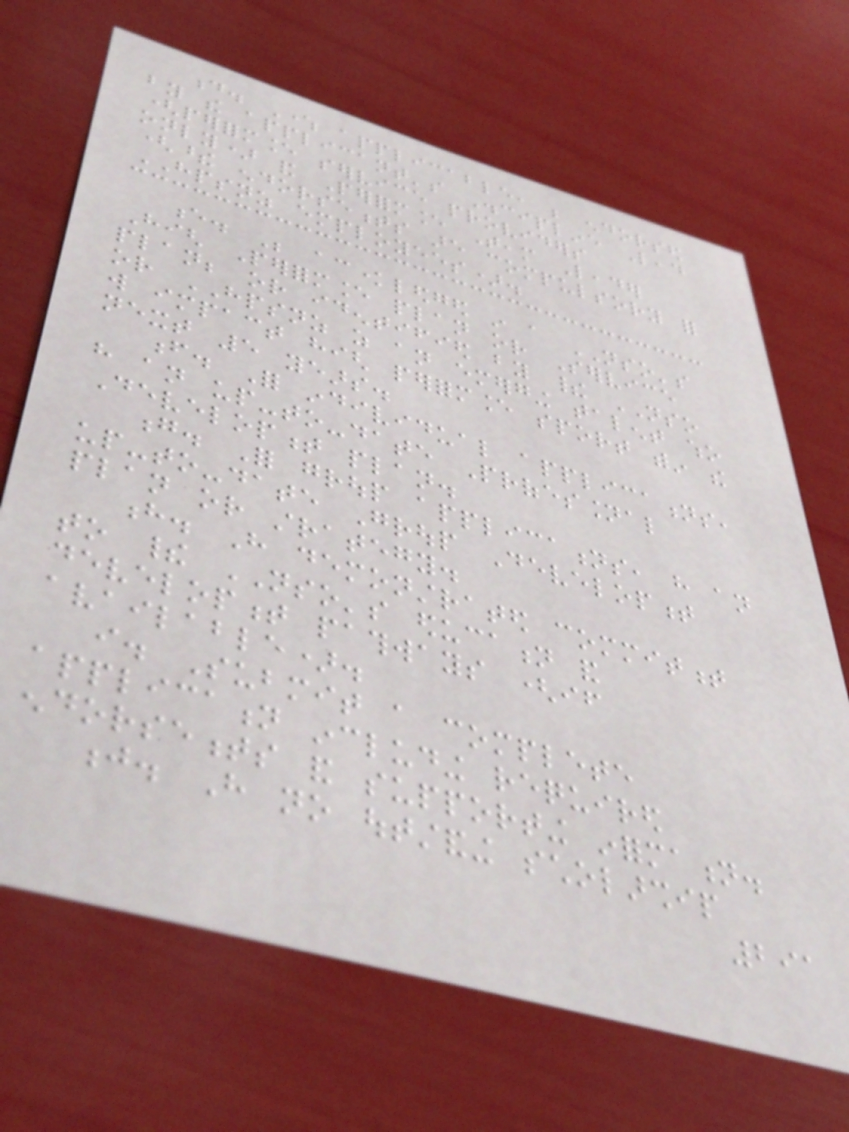d. Where applicable, be endorsed
by the applicant's Discipline Lead
(performance service providers
only) and Performance Team Leader
(these endorsements are compulsory for
HPSNZ employees).
e. Be acknowledged in a NSO's
High Performance plan or Service
plan; or identified by their NSO
or HPSNZ as an emerging talent who
will impact high performance sport within the
next 5 years.
f. For individual applications,
have an up-to-date Professional
Development plan.
g. For group applications, have an
up-to-date Group Development
plan or strategy.
h. Have demonstrated commitment
to their NSO's education and
development pathways (if
available).
i. Submit a complete
application including required
endorsements and supporting information.
j. Have no outstanding scholarship
291
